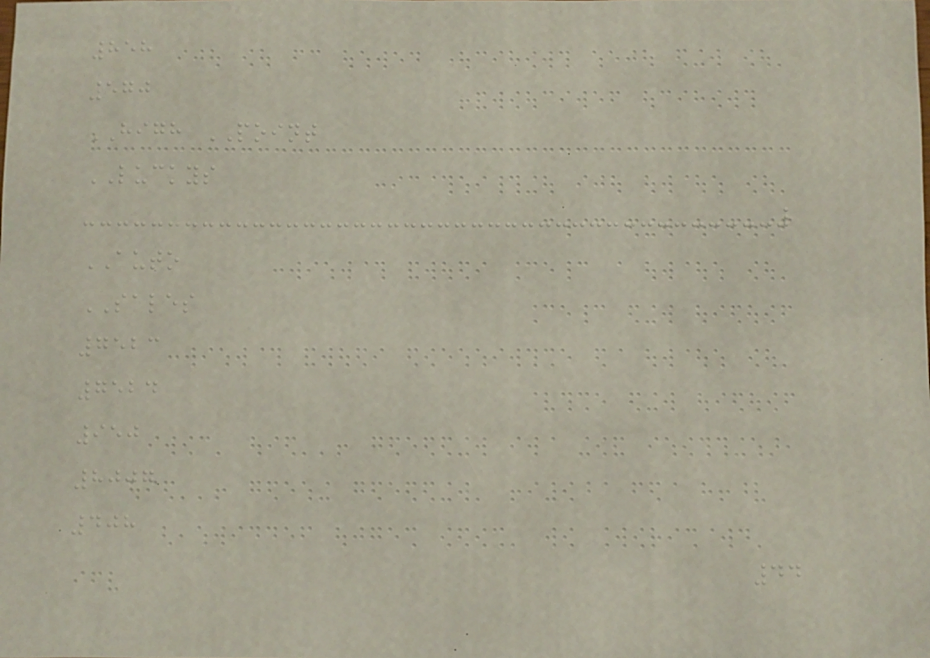858
570
HIGH POINT
LUCKYS
AUTO
SALES
7523
7524
950
8007
408
44
